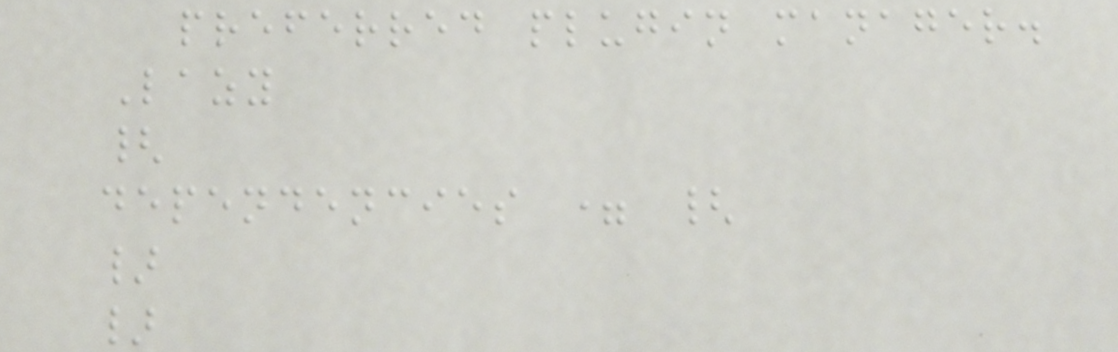preferred plugin manager.
Lazy
{
dependencies = {
}
}
